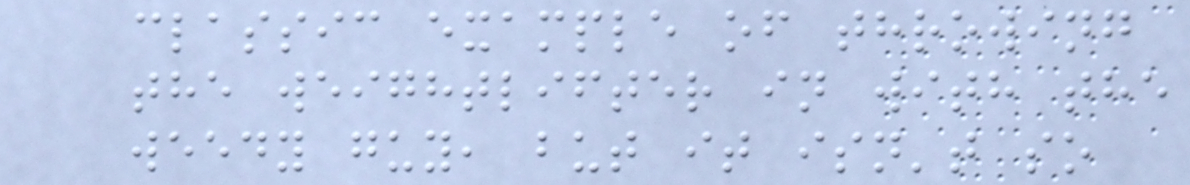classic example of throwing
the weightlifter in with the
weedy guy, but it isn't so
